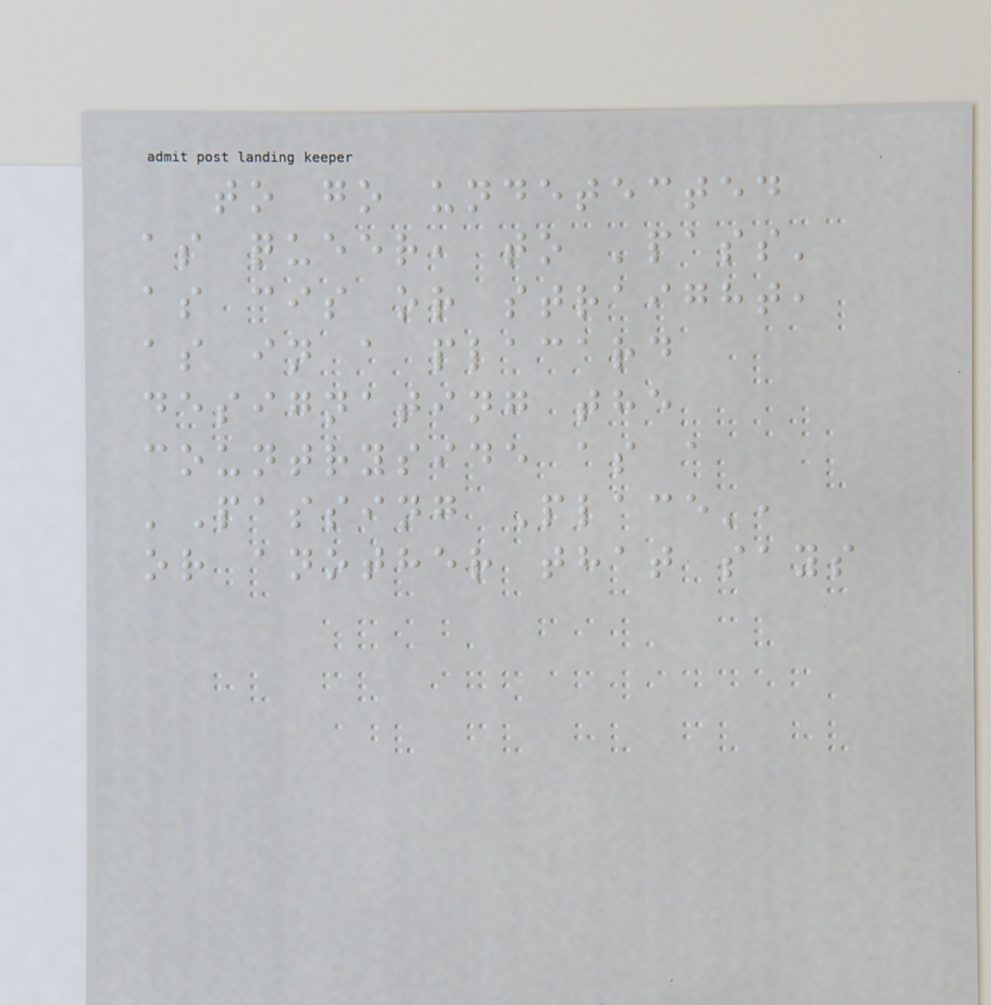to go undetected
as queer, to 'pass'
as cis or straight,
as in a placard
designating the
countryside as a
'Passing Place',
or another that says
